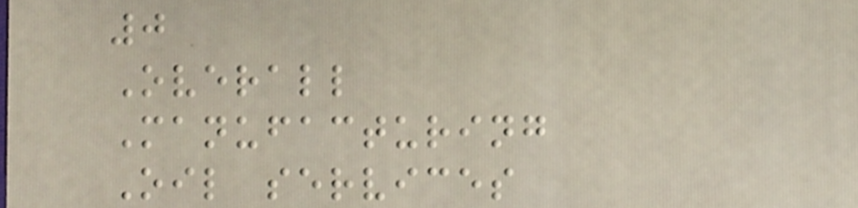0
Overall
Manufacturing
Oil services
